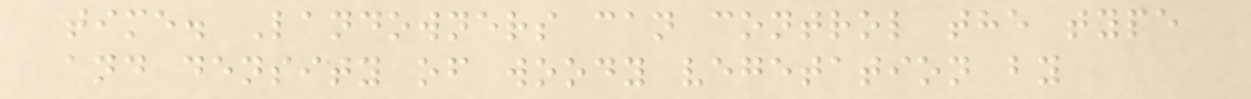time. Landowners can control the type
and density of woody vegetation by
